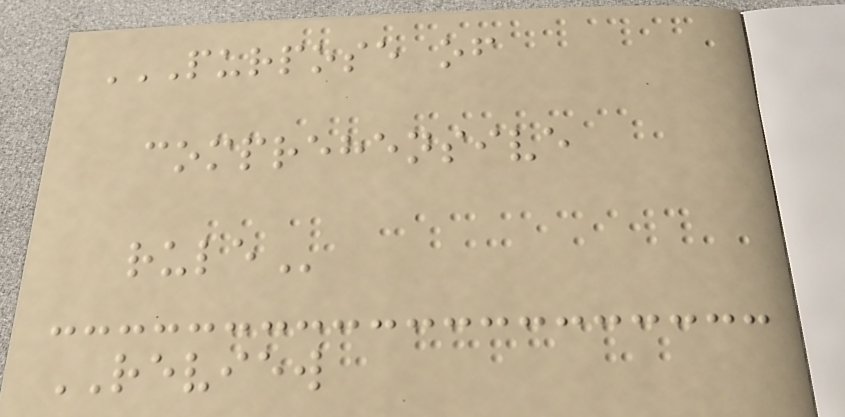PURPOSE OF
COMPREHENSIVE
RULE
REVIEW
